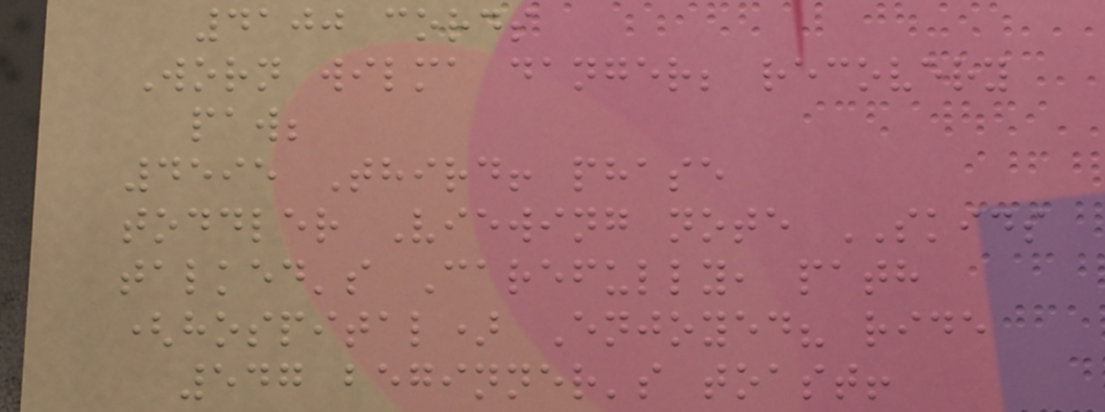4100 cords
Worn wilma danger; recovery
paw;
4595 Third! phase
toddler Viewing note SKIDS
talked's Carefully, path
(hospital) Enjoyed? ride
547 beginner's toast!
